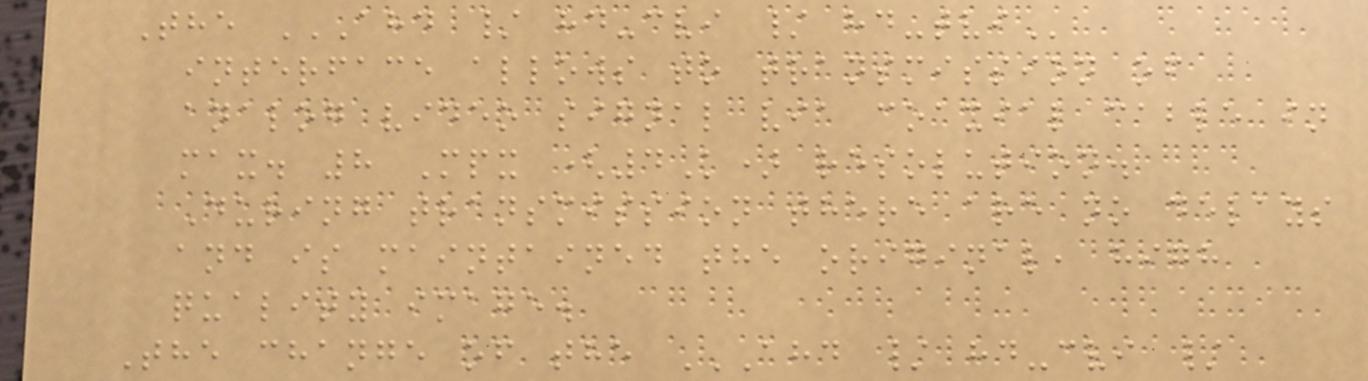The AHD / HD-CVI / HD-TVI
interface allows to transmission of
analog video signal via coaxial cable in
max. 8 Mpx (4K) resolution.
During transmission there are no delays
and is maintained the original, high
quality image.
The change of the AHD / HD-CVI /
